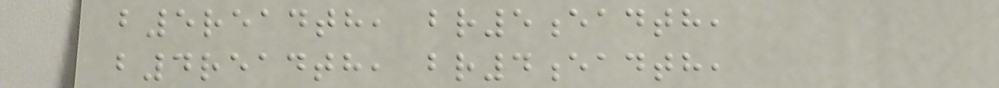b5readth, br5eadth,
b4readth, br4eadth,
